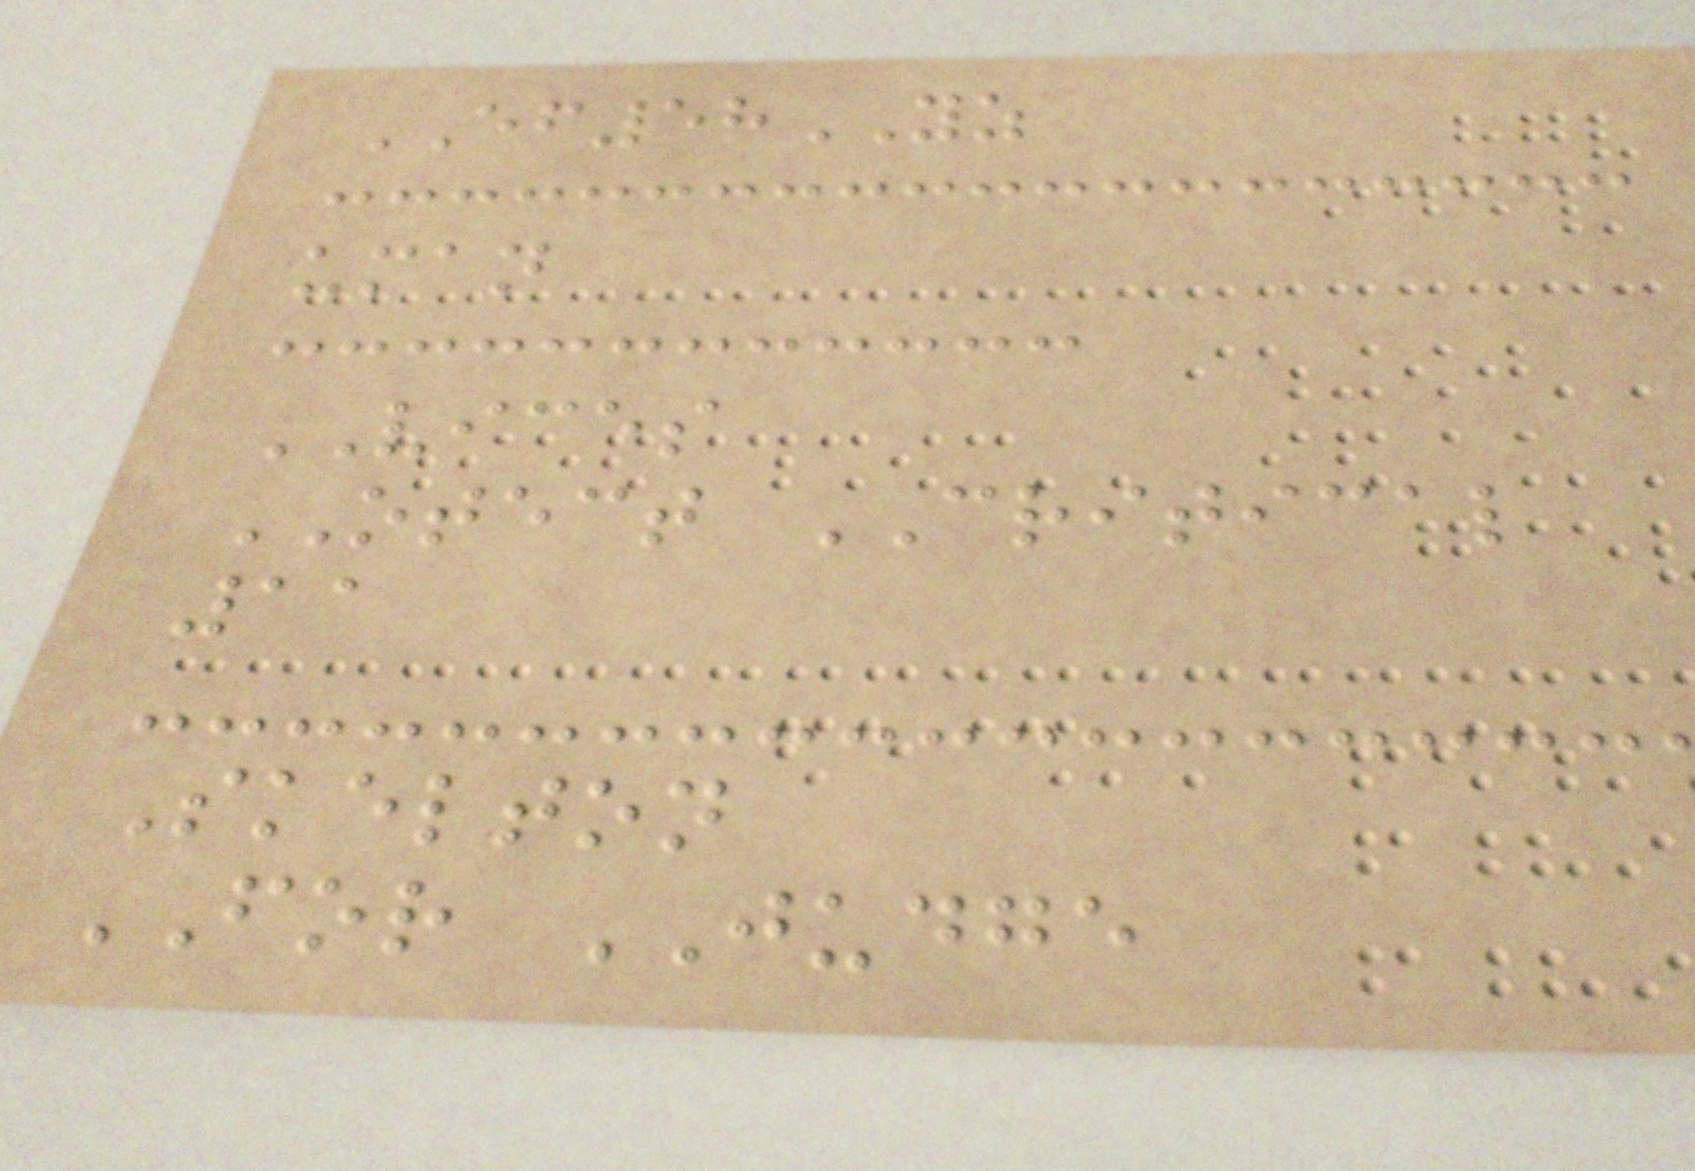EF58YZ
uman
VICES
OTECT CRITICAL
11
Skelton
FOR JUDGE
